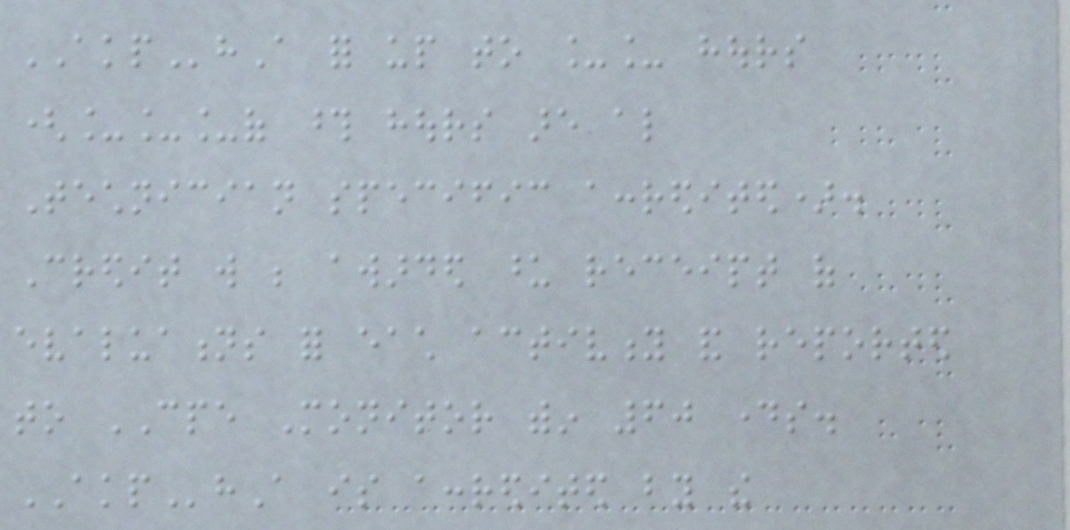AKPhA for up to __ hours
(___of those hours are also
Technician specific accredited).
Credit will be awarded upon receipt of
evaluations for each activity and reported
to CPE Monitor within 60 days.
AKPhA is accredited by the
